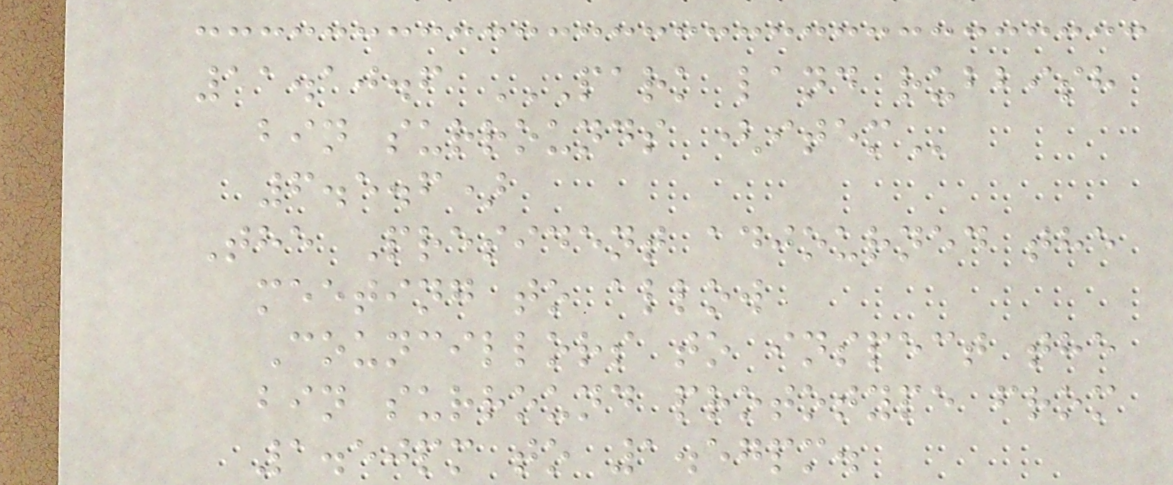11.10.6 PARK LAND RUBBISH
BIN SURROUNDS (ITEM
6.5.6)
The President adjourned the
meeting to allow
Councillors to inspect the
bin surround prototype from
1.50pm to 1.57pm.
